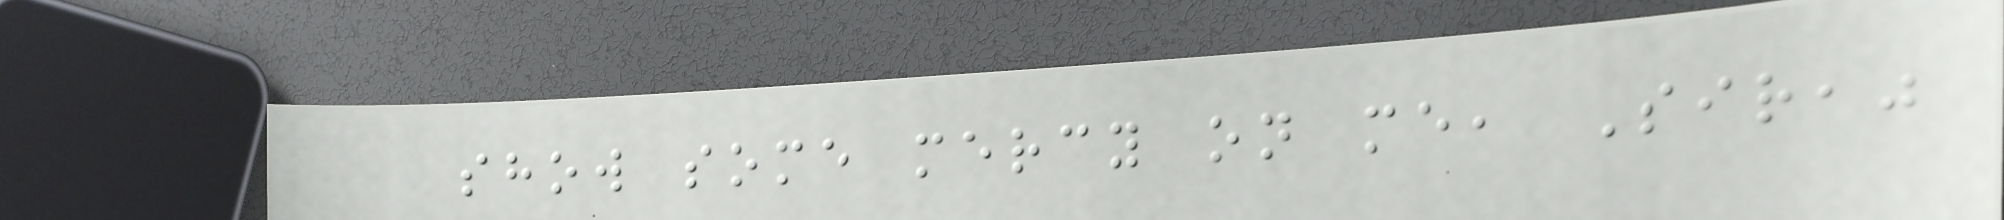show some mercy on me, Sir,"
